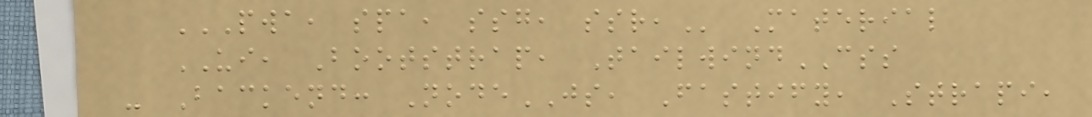PWA, SPA, SSG, SSR, Material
UI, Bootstrap, TailwindCSS
- Backend: NodeJS, Fastify, Strapi,
